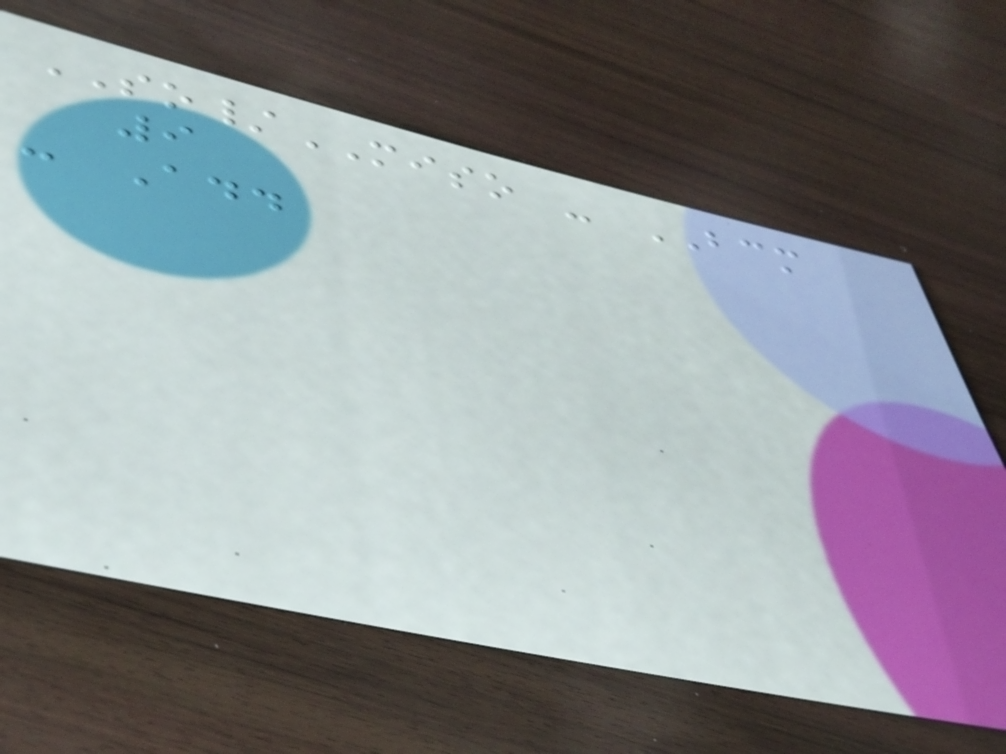SO/MISO - BCM
9
- Add
